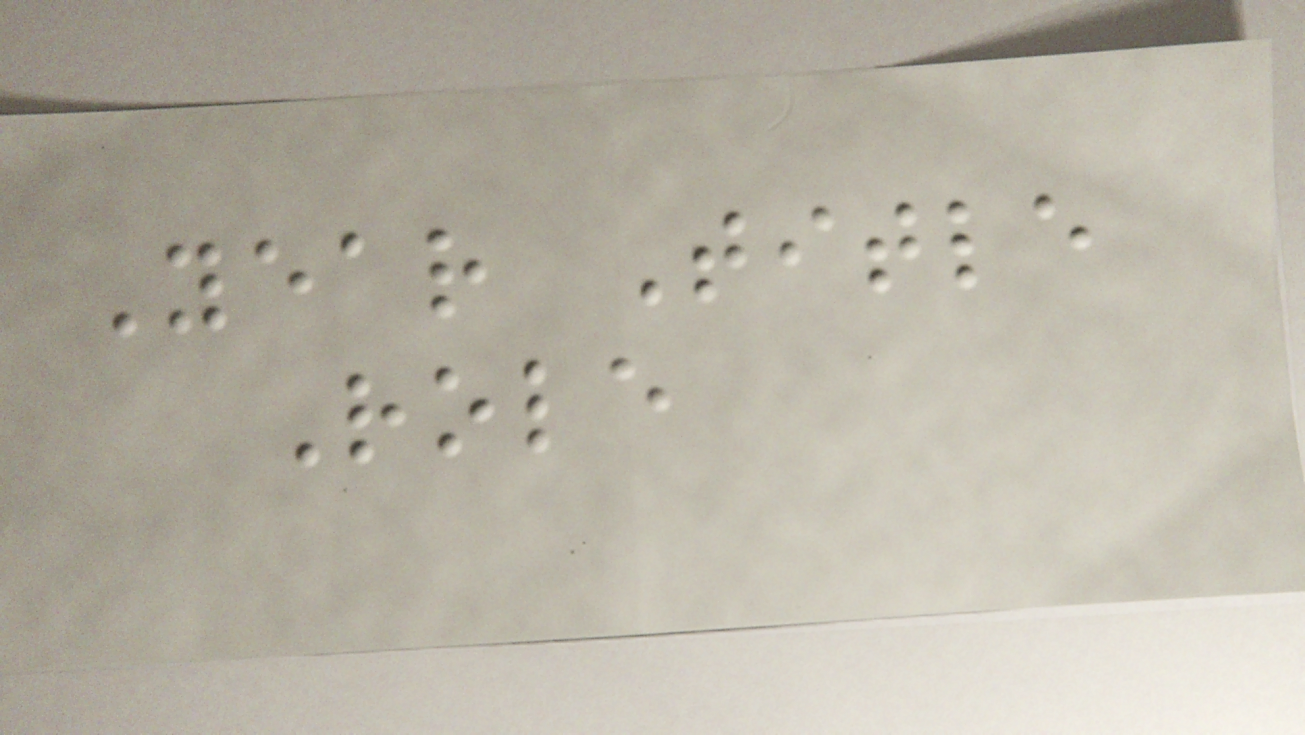Year Title
Role
